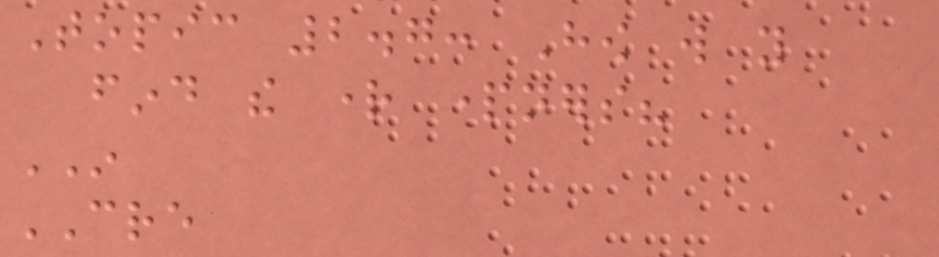Topic 2.7: How will you
find the right partners?
IN
CRE
